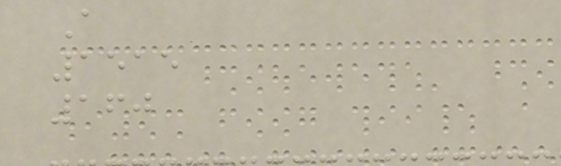A
1515
160
